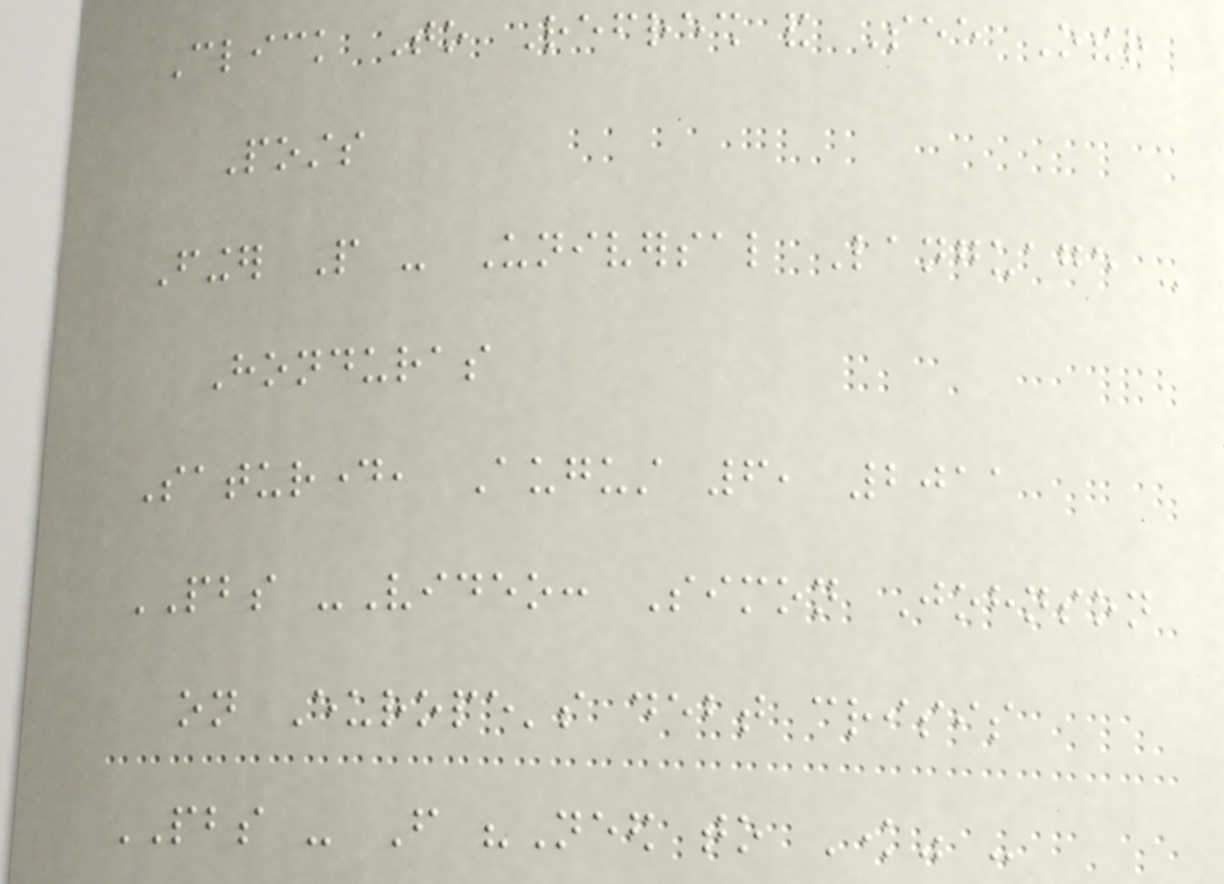Click To Refresh and See Other
Posts
Finger People - Universal Language -
Honduras
Saturday, August 6, 2011
PBS -Video: Simon Johnson
on Europe's debt crisis
PBS - From "Need to Know" -
